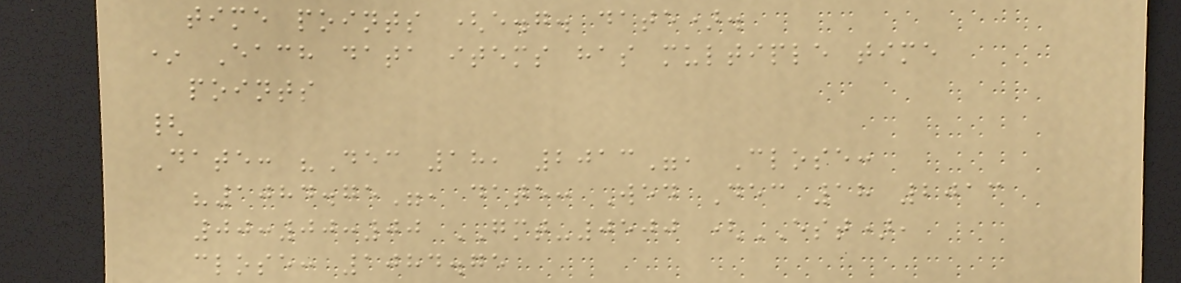time points (e.g. date).
* Each data items has multiple time
points
{
Date: "Dec 18, 2013", Close:
"1084.75", date: Wed Dec 18 2013
00:00:00 GMT-0500 (EST),
close: 1084.75
